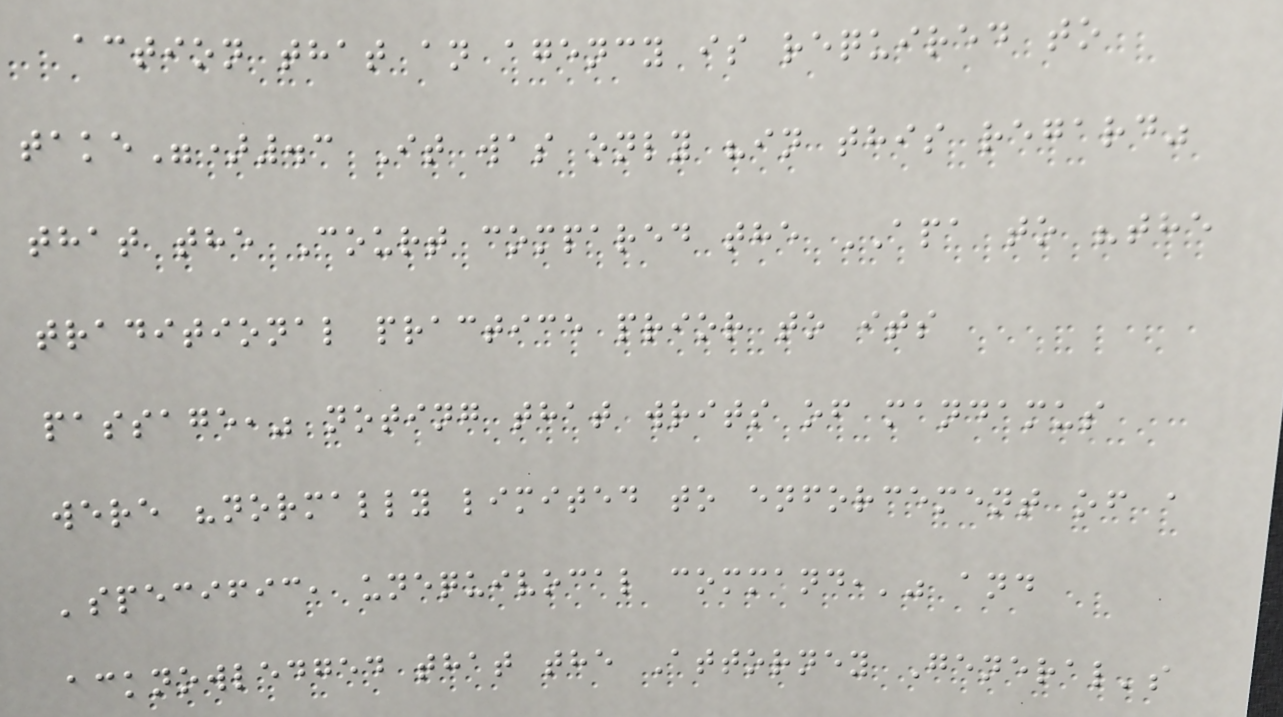action that an agency is required to
take").3 It was only "in this regard"
that the Court compared the APA to "the
traditional practice prior to its
passage," noting that writs of mandamus
were "normally limited to enforcement of a
'specific, unequivocal command,'" and
acknowledged that the Attorney General's
